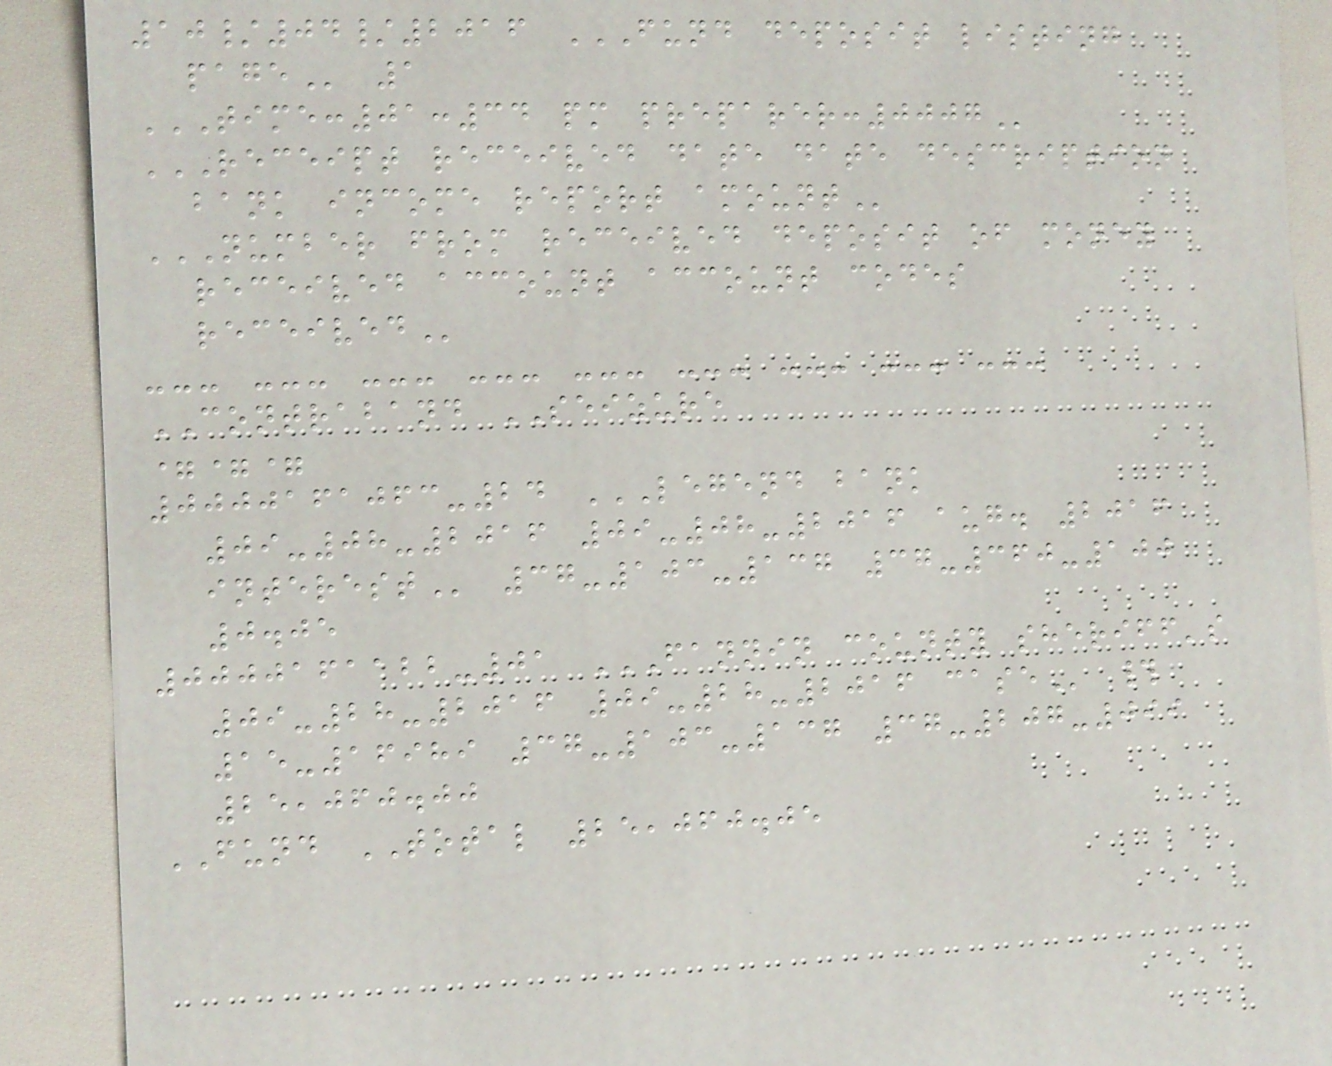10/04/2016 FUND DEPOSIT LISTING
PAGE 1
TIME:01:34 PM PREPARER:0007
RECEIPT RECEIVED DATE DATE DESCRIPTION
BANK INCOME REPORT AMOUNT
NUMBER FROM RECEIVED DEPOSIT OF MONEY
RECEIVED ACCOUNT ACCOUNT CODES
RECEIVED
--- --- --- --- --- --- --- --- ---
CONTRABAND SEIZURE
===
0000161063-24 LEGEND BANK
09-08-2016 09-08-2016 AUG. 2016
INTEREST 37-103-137 37-360-100
0.05
0000161122-01 FANNIN COUNTY SHERIFF'S
09-28-2016 09-28-2016 CASE #
15-16989 37-103-137 37-207-099
25,060.00
FUND TOTAL 25,060.05
